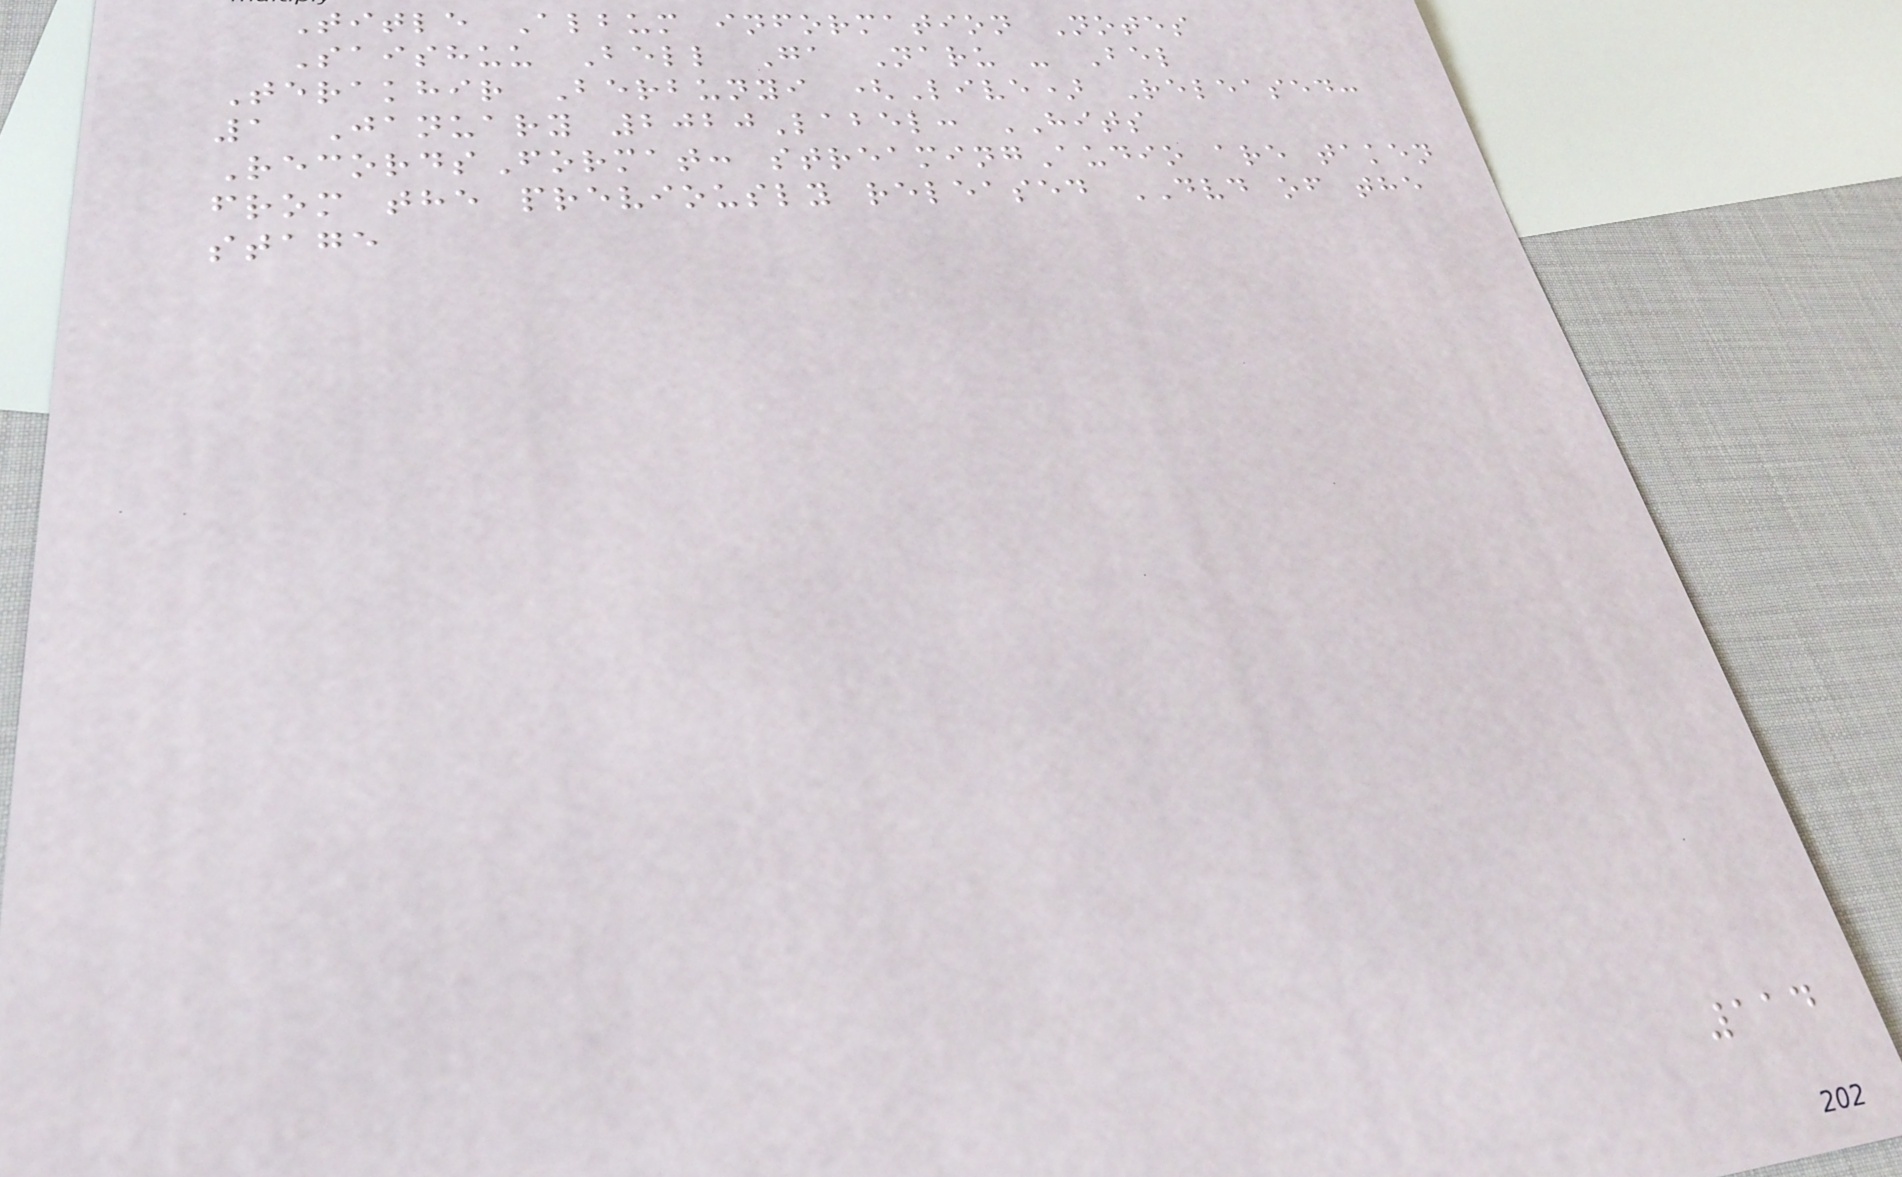Title Album information Notes
Saishuu Bell Ga Naru - Bel
Terakhir Berbunyi (Live) Released:
1 January 2020Label: HITS
RecordsFormat: streamingAudio are taken
from the previously released DVD of the
stage
114
